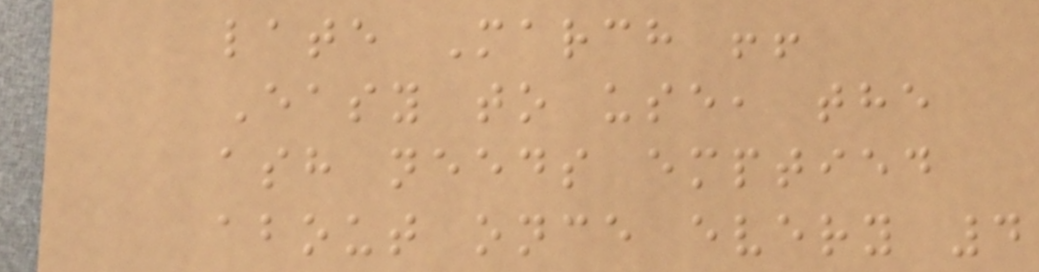late March !!
Easy to use, the
ash needs emptied
about once every 4
